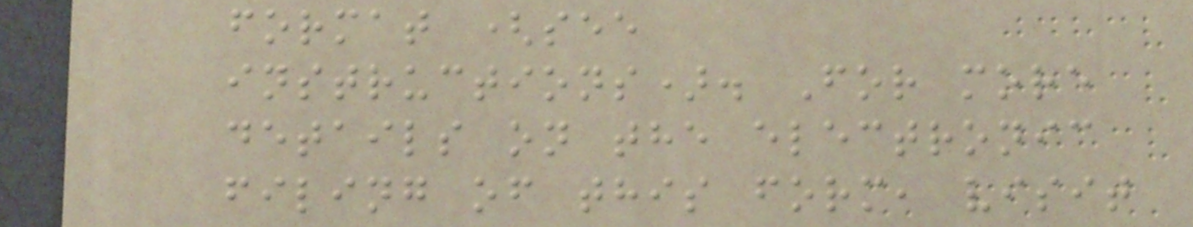format (see
instructions). For more
details on the electronic
filing of this form, visit
